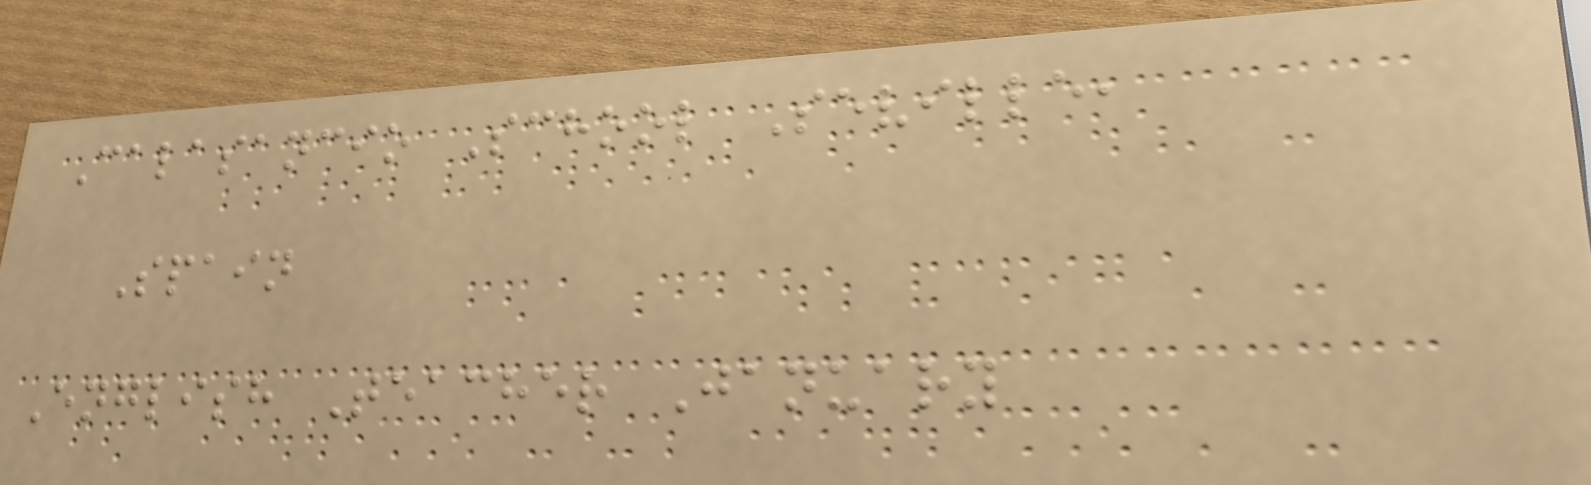Calasancio School Seville,
Spain
English Teacher January
